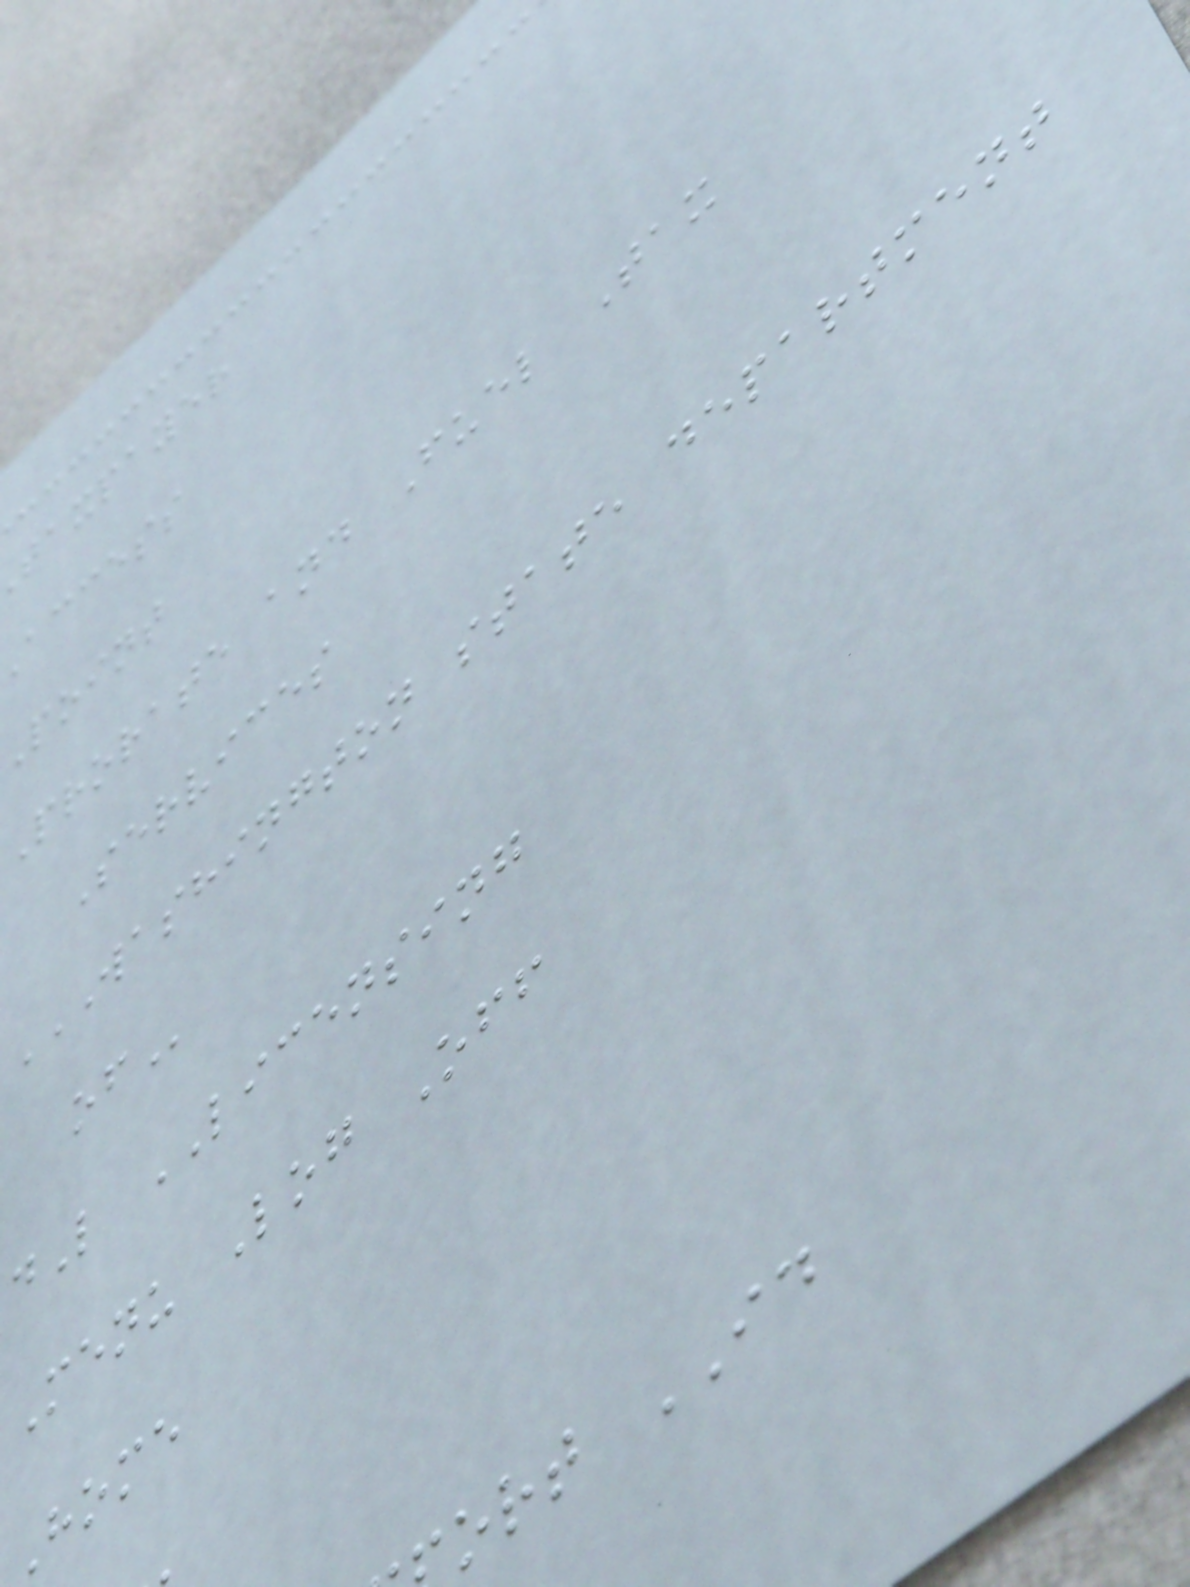taxpayer
access
Point
Prorate and Fuel Tax
Services
WASHINGTON STATE DEPARTMENT
dL LICENSING
Menu Log Off
home
ort ID
